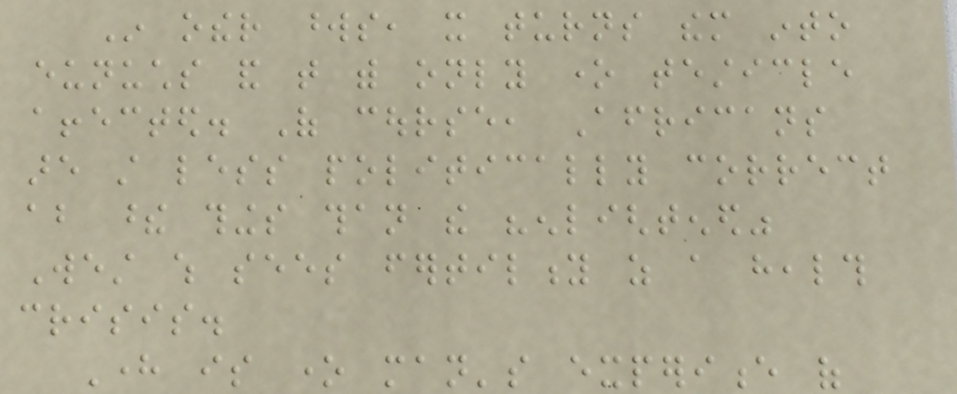In other words, it turns them into
eunuchs and that with only one testicle
affected. Of course, Africans
are still less politically correct
about these things than the "enlightened"
West which sees fertility as a health
crisis.
Here is one man's experience of
